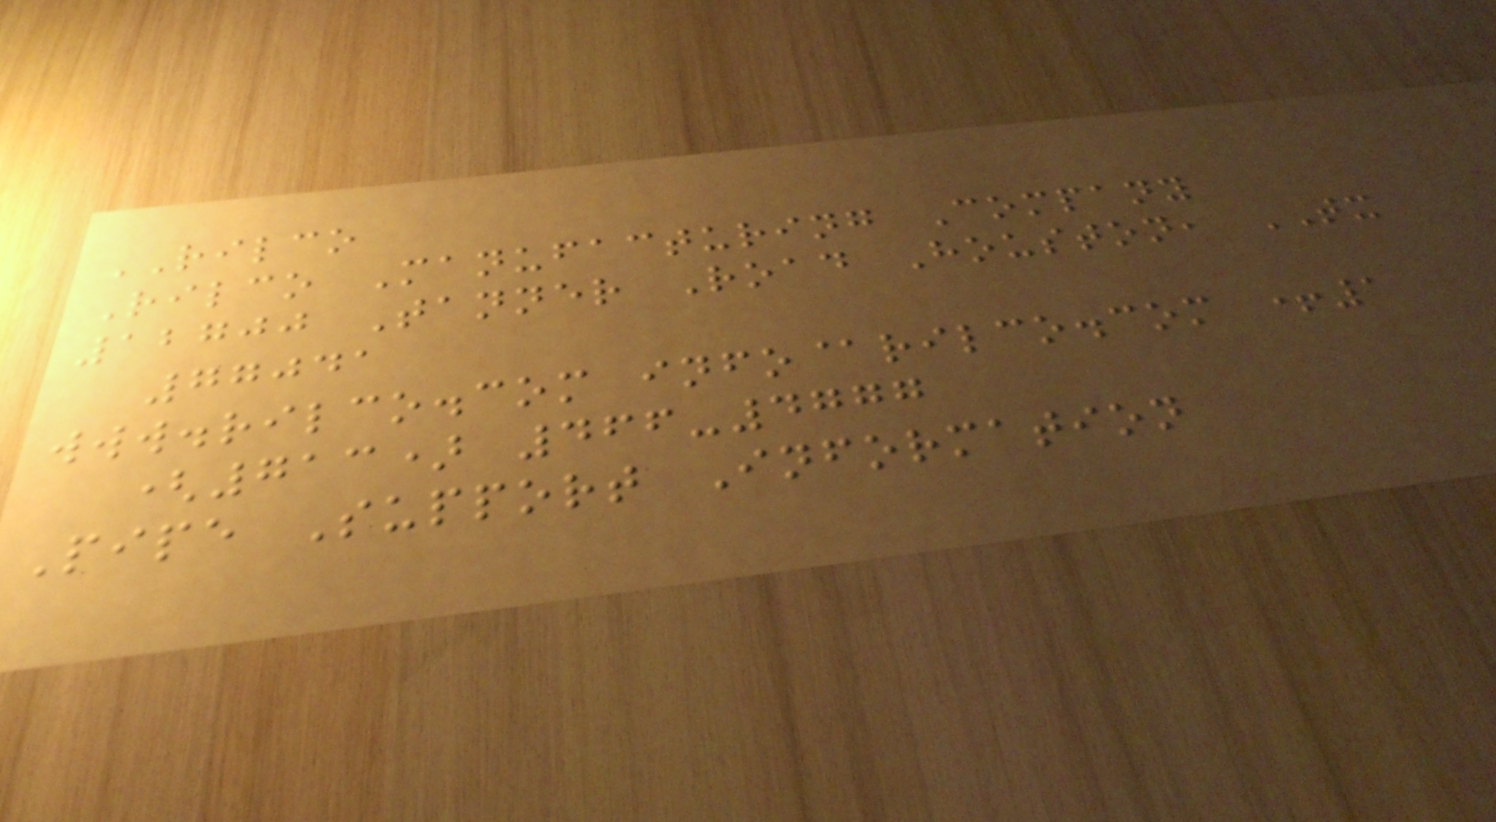RILCO
Rilco Manufacturing Company
12700 Tanner Road Houston, TX
77041
www.rilco.com info@rilco.com +1
(713) 466-4777
Pipe Support Information
